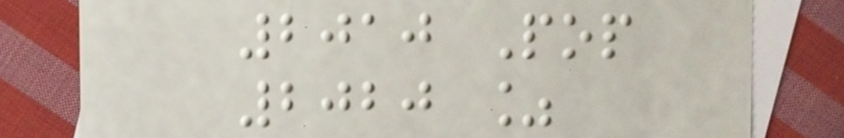2010 Pop
2020 %
